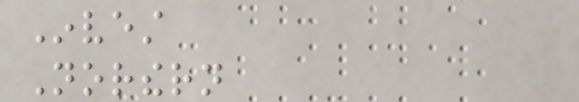Invest
Northern
